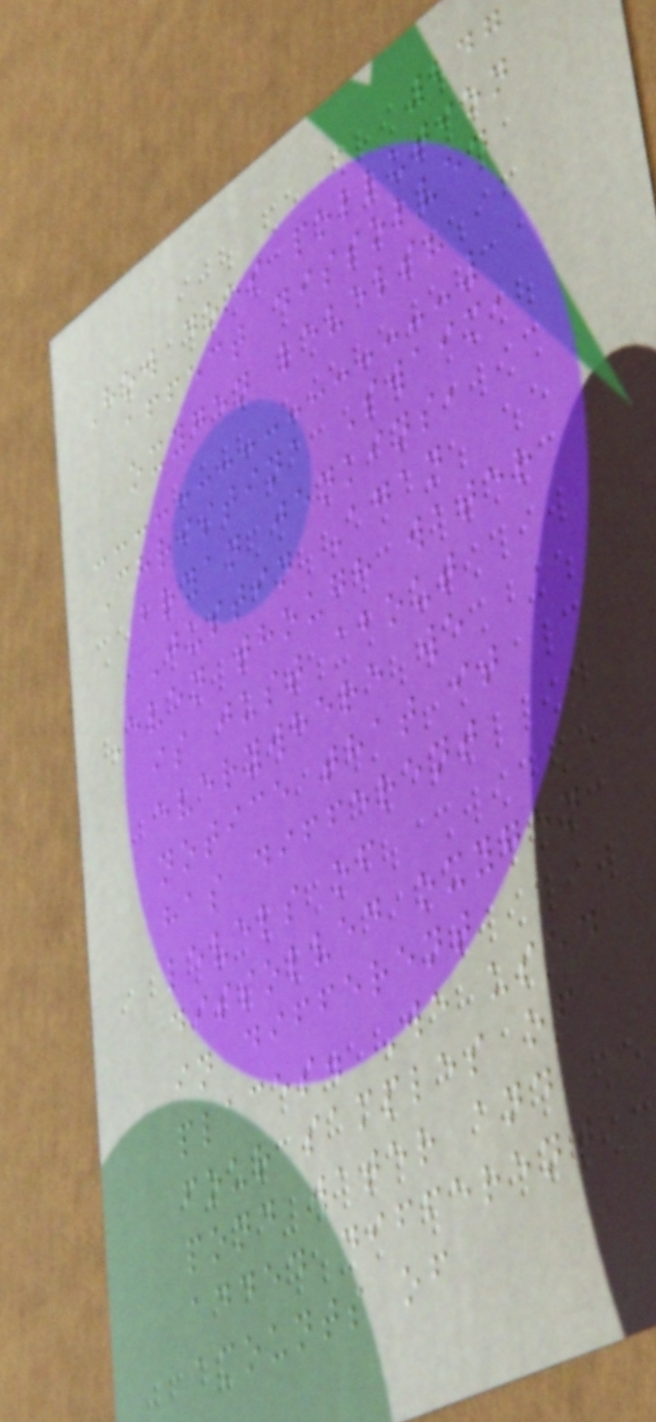247
How does pollution
affect dissolved
oxygen levels?
Christina Swaim,
bryan jenkins,
Justin Agan
Even though water
is just about
everywhere we
notice that it
has different
levels of
dissolved oxygen
in different
places. We used
four samples of
pond water and
added different
amounts of
